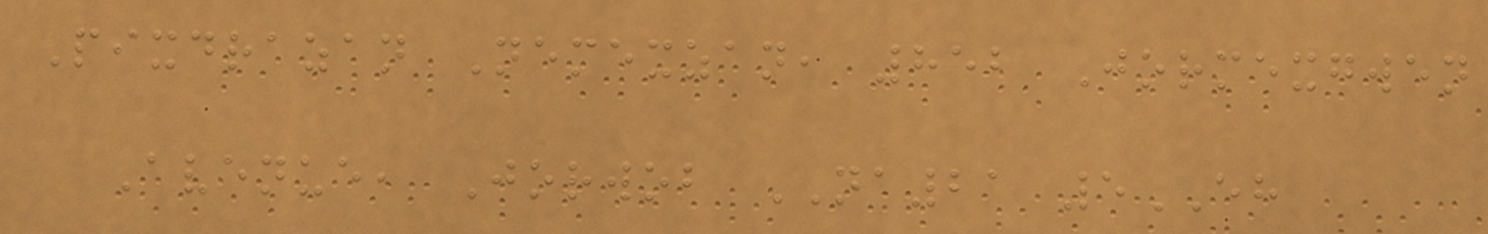Pixdrazan Nemexzan, 852 Jormexgwen
Avenue, Jorwob NA21 5EH
